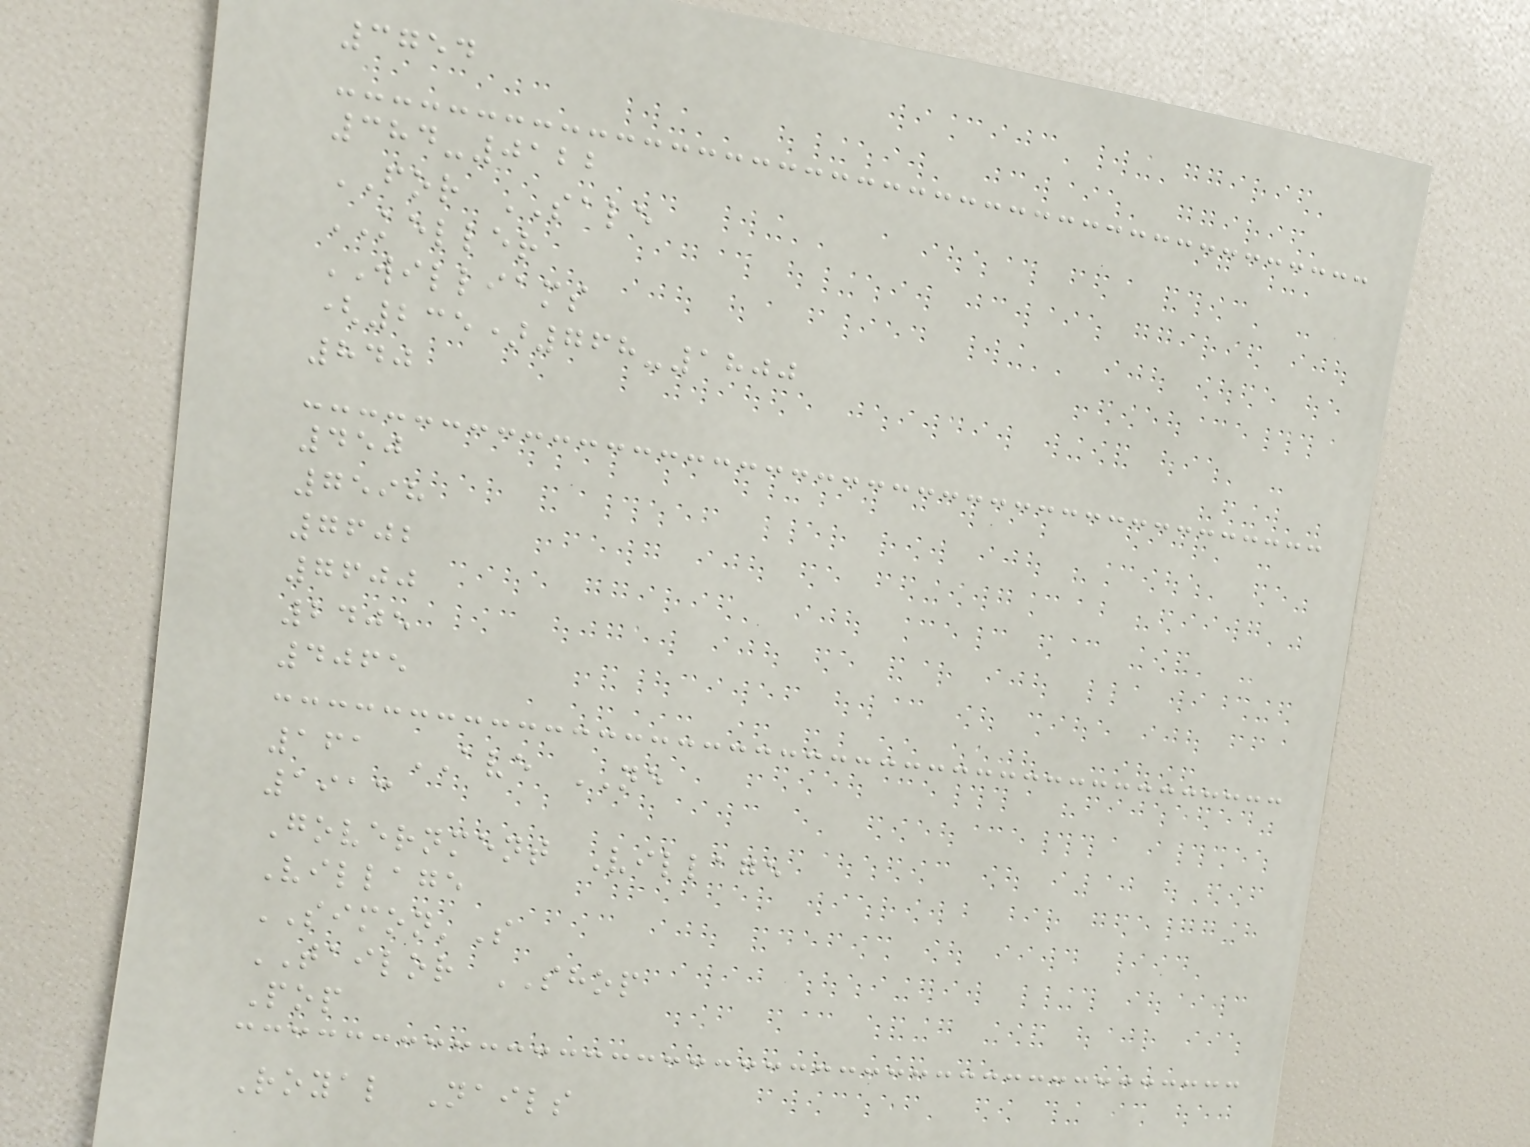3754
384-0122
FOR SALE
KELLER
WILLIAMS
(235)768-1800
840
450
7598
7602
7600
2405
4065
161 AVE NE
1913
Government Village
Village
SIMON'S
TAILOR SHOP
Pop
Royal Nails
